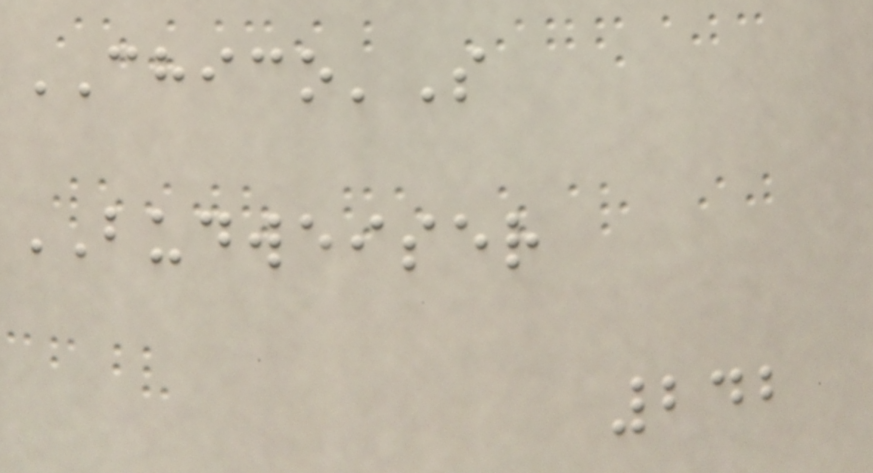CHICO'S
BUDWEISER
242
